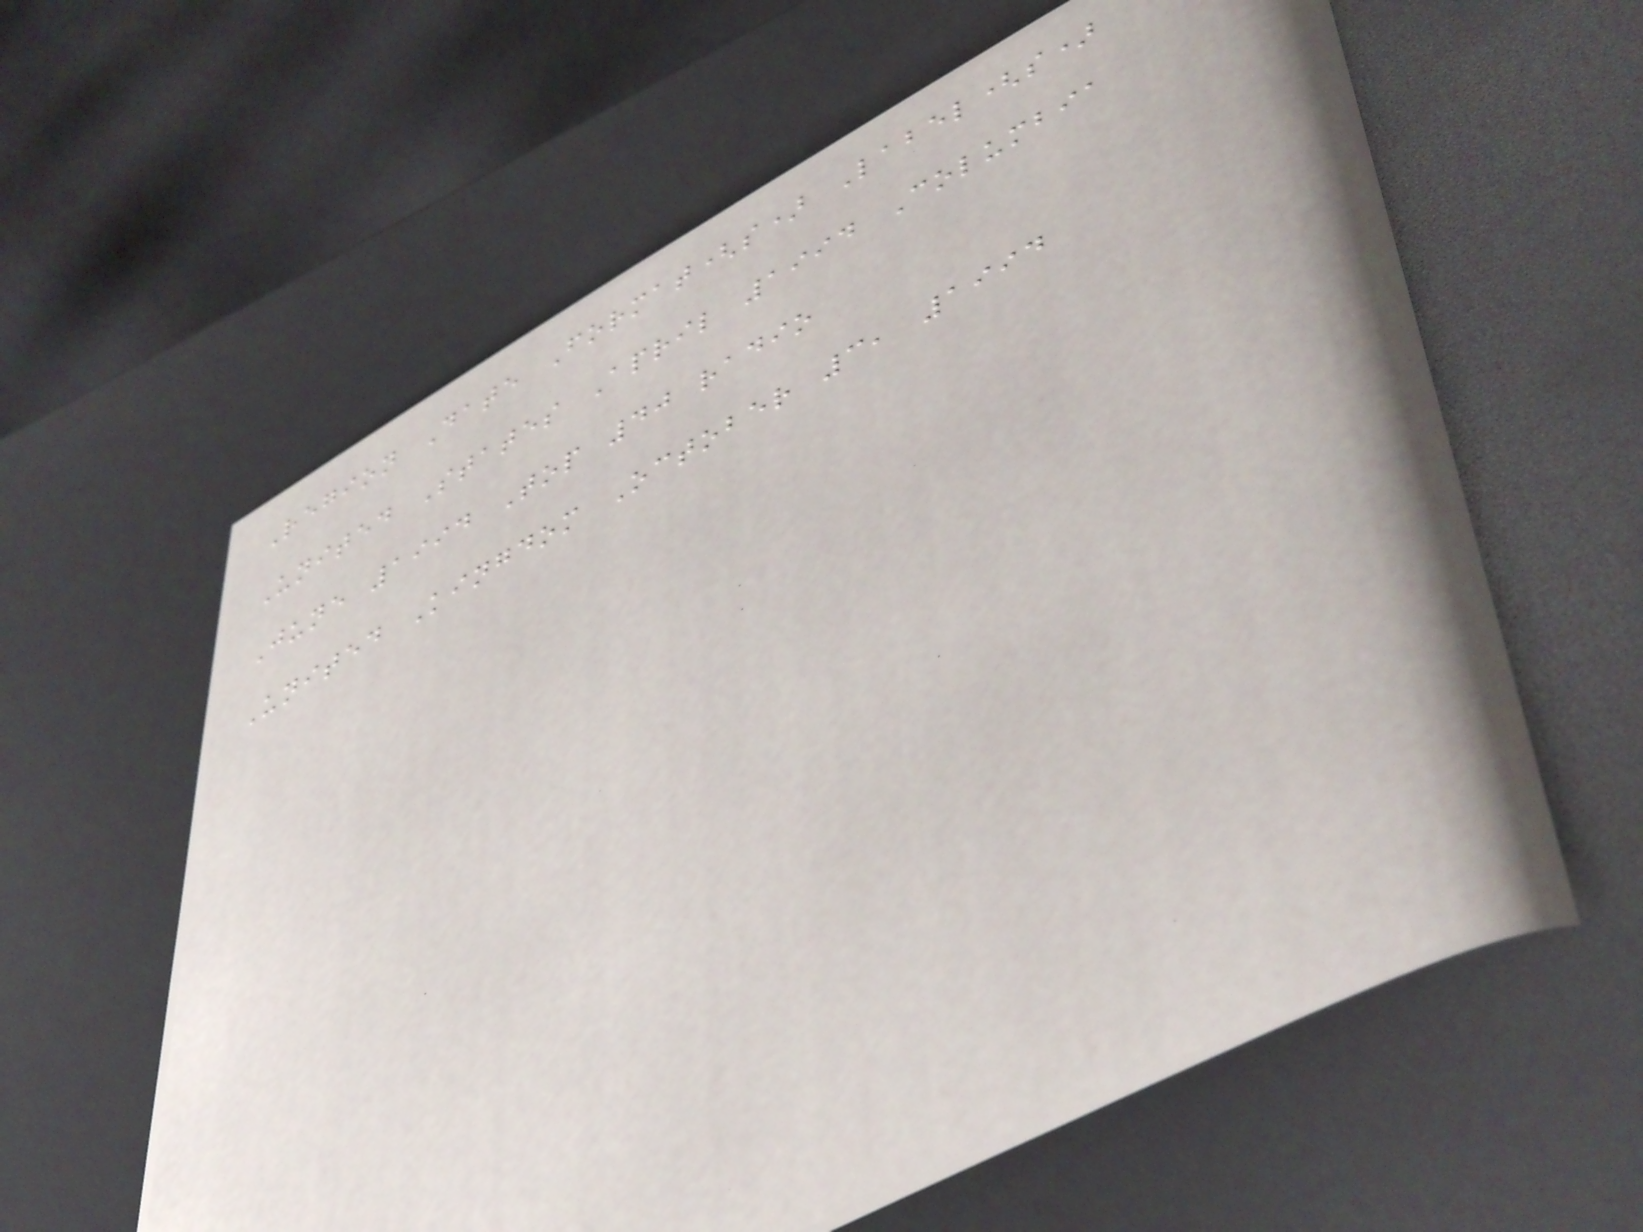Region Date Format(s) Label(s)
United States April 1994 Columbia
June 1994 Top 40 radio
United Kingdom October 3, 1994
